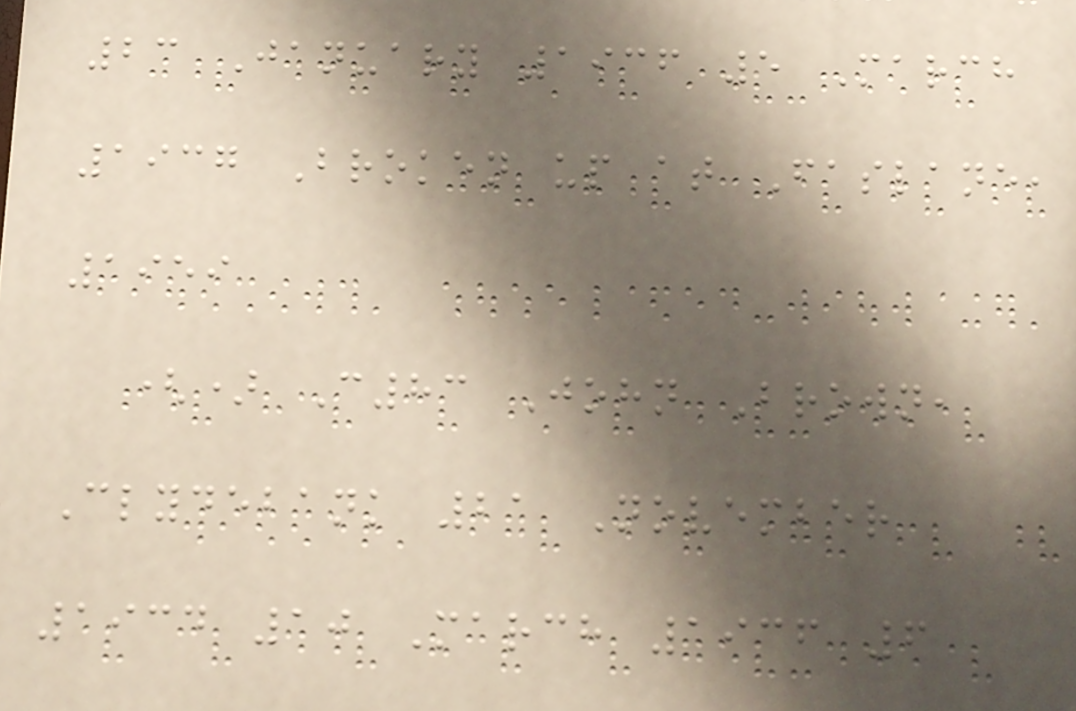23 January 1936 5 March
1937 Broken up at Faslane,
1959
() C83 John Brown,
Clydebank 21 November
1934 10 March 1936 6
